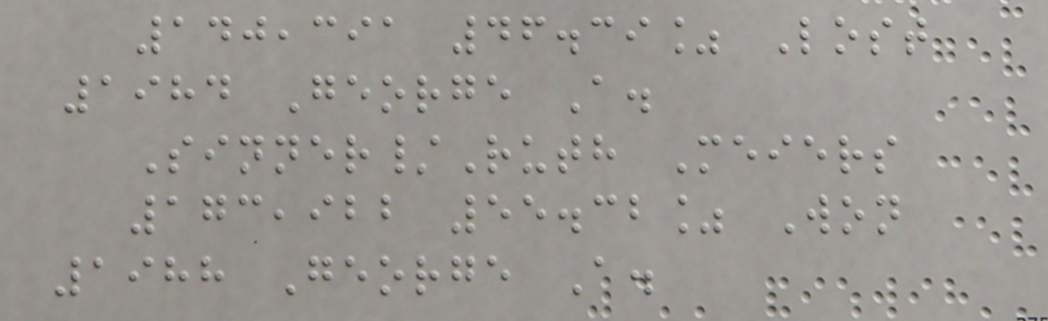140,391 46.39% Lost
1984 George A.
Sinner/Ruth Meiers
173,922 55.32% Won
1988 George A.
